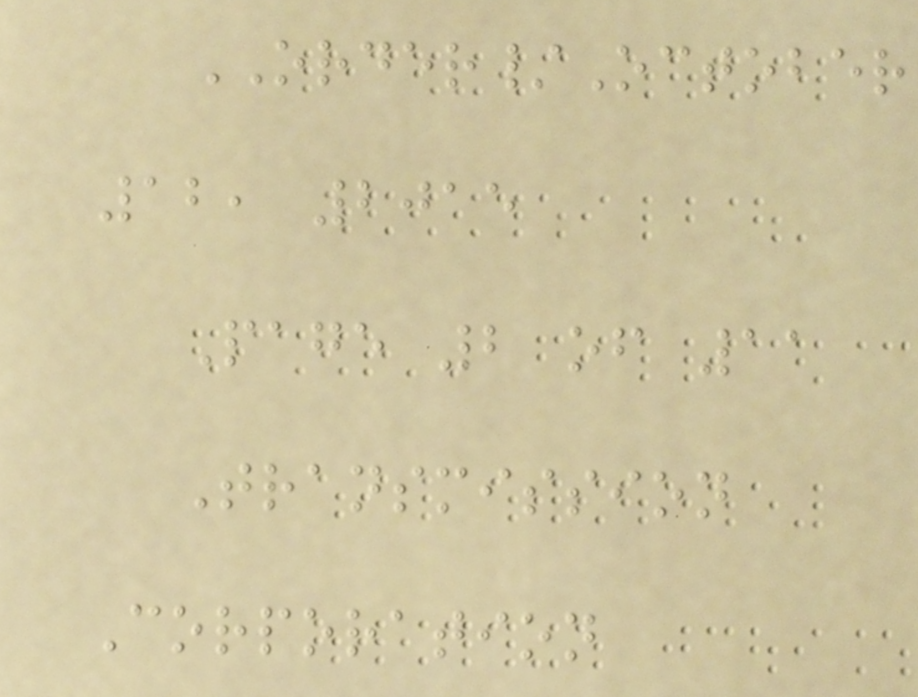ORDER/October
12, 2015
Page 2 of 11
Transmission
Corporation
